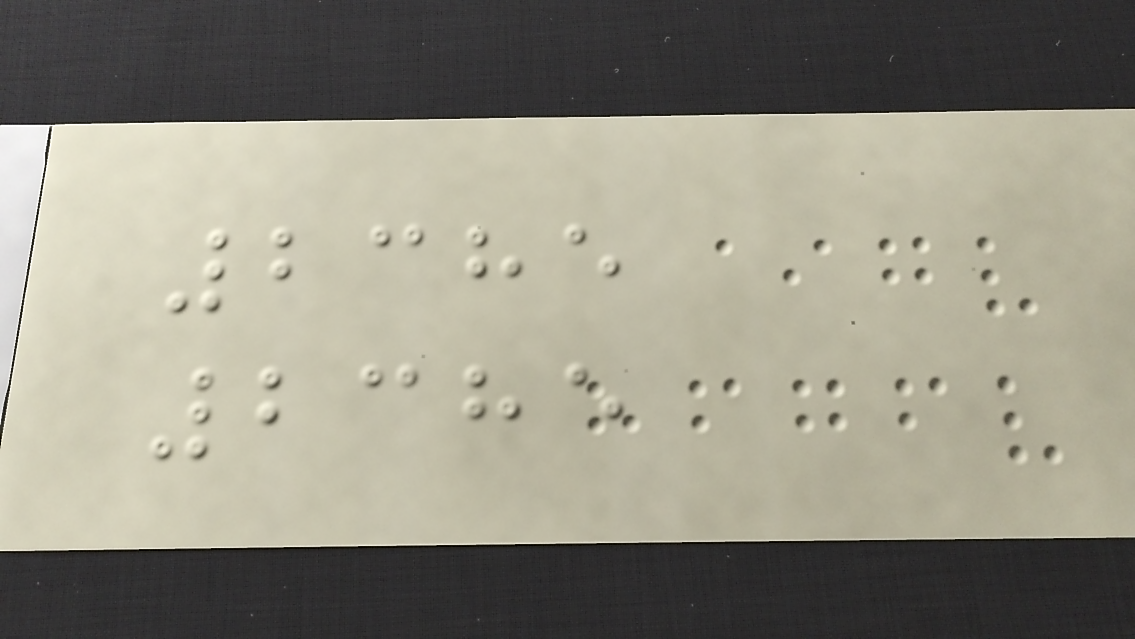2385
2385
